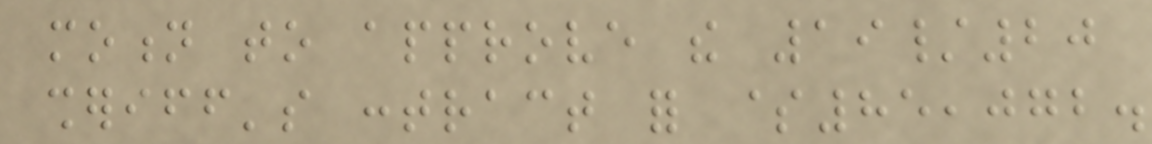motion to approve the 19/20
sheriff's contract for $85,072.
